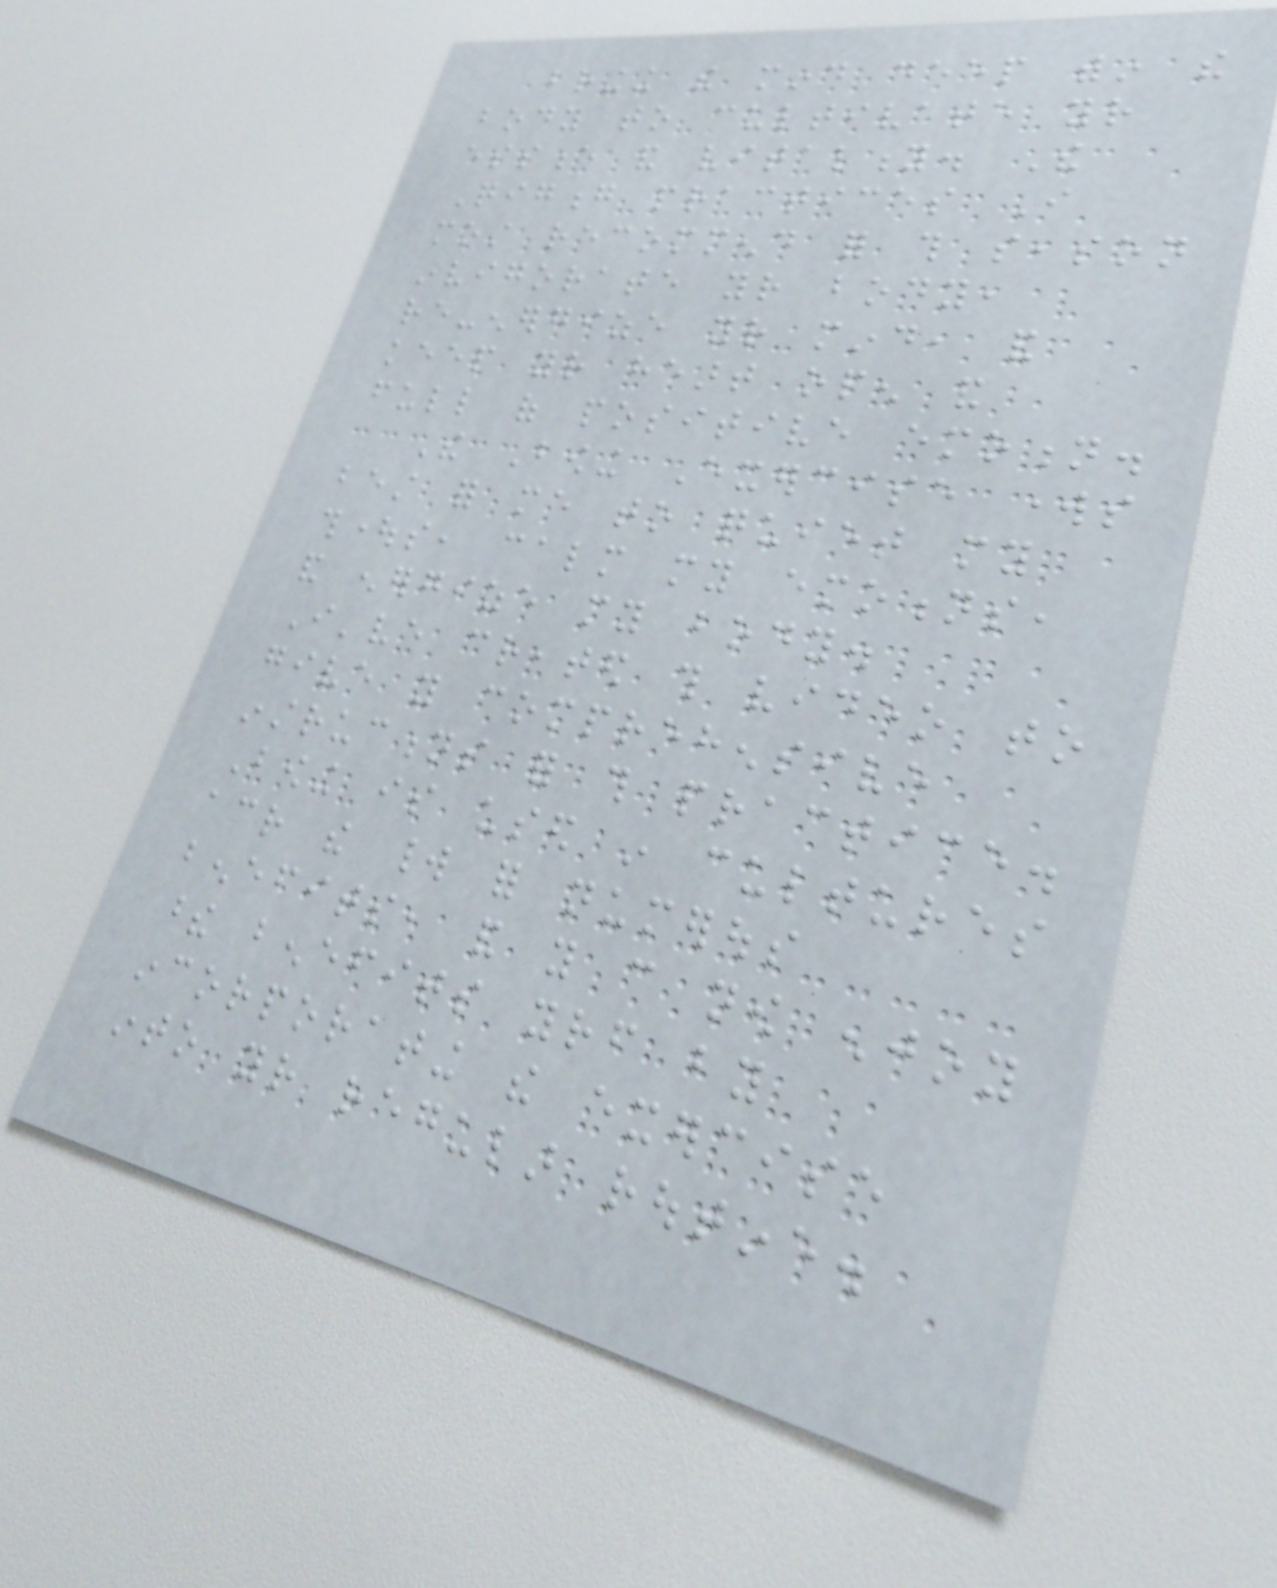bringing the mind deep within the
body to cultivate your
essence and vitality. The
Qigong practices I
most recommend for this season
invigorate your body,
re-energize your mind, and
keep your heart open and
full of positive emotion.
The Bowing Exercise works
best for me to quiet my
thoughts, calm my emotions,
and energize my body.
I've created this video to
give you comprehensive
instructions for this practice.
Bowing is used in cultures
across the world for numerous
benefits, and you can now enjoy
these benefits yourself by
incorporating the exercise
into your regular routine.
